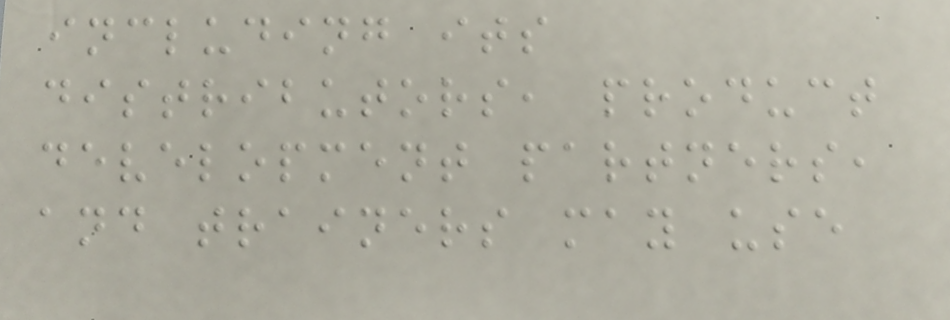including its
distributors, product
development partners,
and trainers may use
